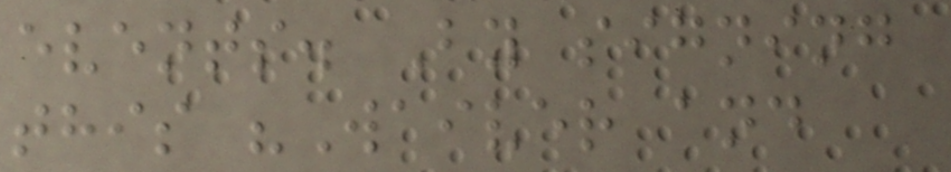events. By signing
this "Waiver and
